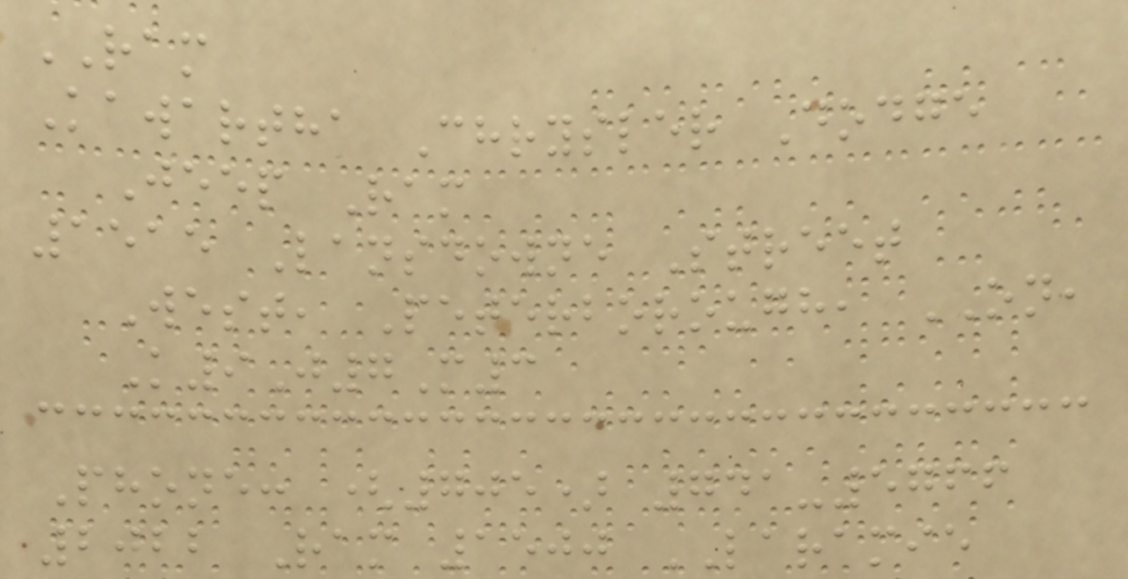RAM
Kawartha Chrysler Dodge
Jeep Ram
1515 Lansdowne Street
West, Peterborough, ON,
K9J7M3
Phone: (705) 741-5766
2022 Ram 1500 LARAMIE
